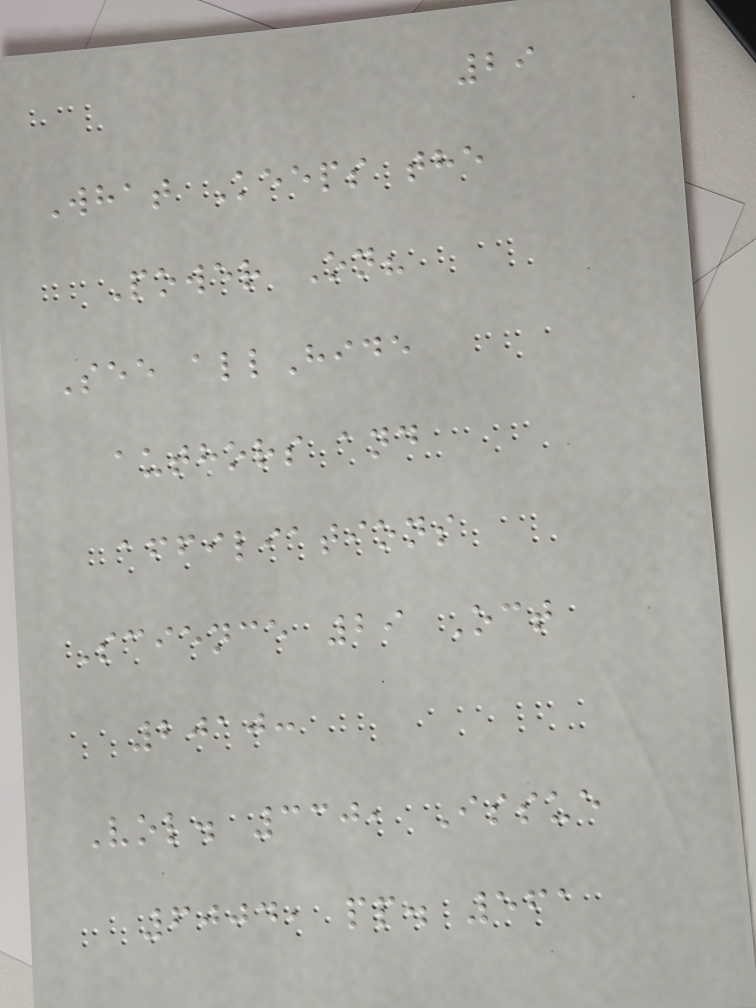29
What Keeps the
Power On?
See allHide
authors and
affiliations
Science 29 Oct
2010:
Vol. 330, Issue
6004, pp. 561
